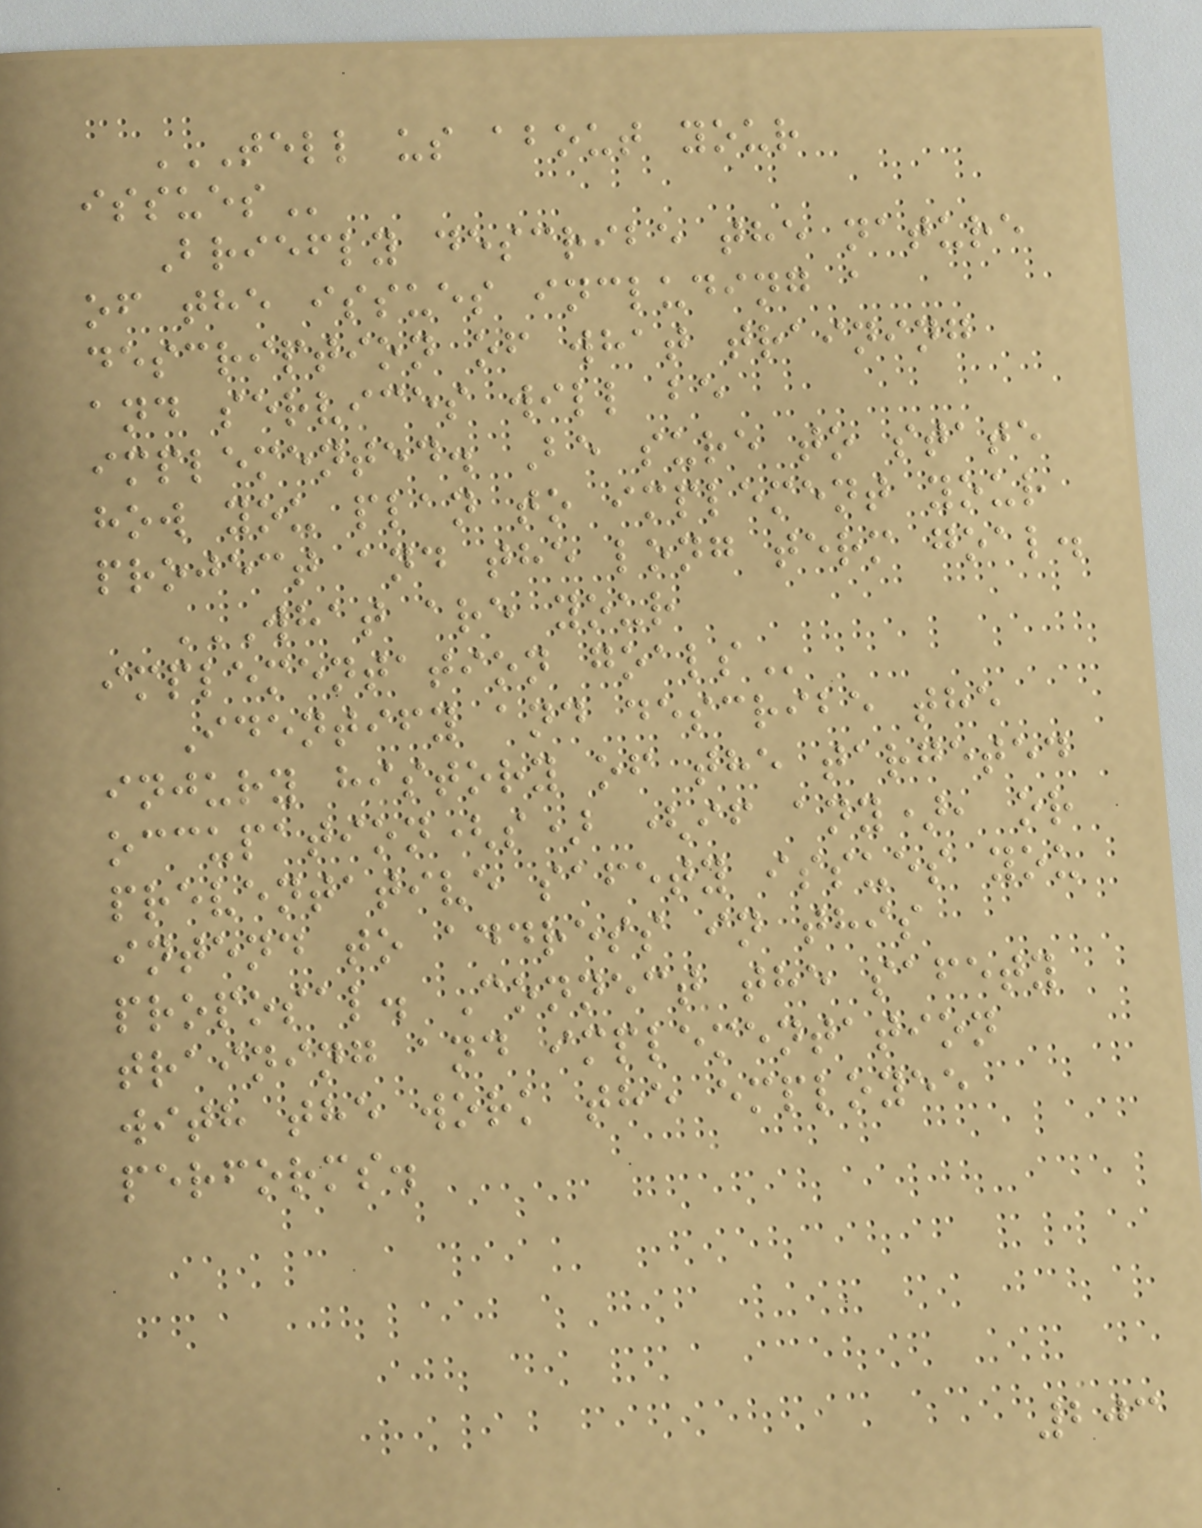TELL US ABOUT YOUR
ISSUES
Briefly describe the nature
of the issues including a
description of what training
and services will be
implemented. Be sure to state
how you plan to implement your
project and the long term goal.
WHAT ARE YOUR
IMPLEMENTATION GOALS
Identify and describe the
injury history of the targeted
occupation(s) (if any), or
preventative safety issues you
intend to address in this
proposal. Connect the safety
training and implementation
with the work the employee
performs.
203
